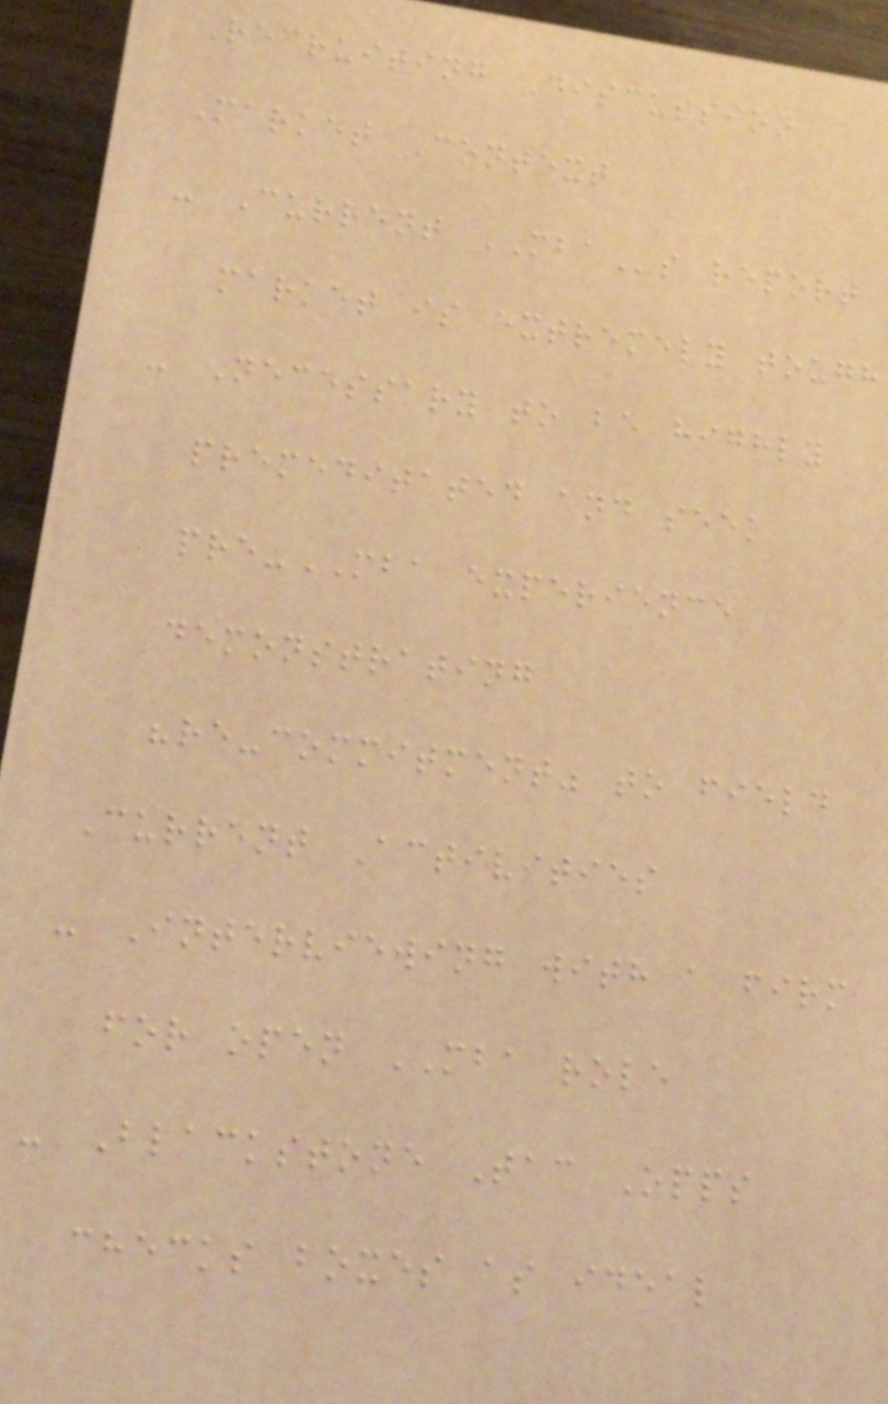Recruiting Discussion
Market Context
- Current MBAs report
market is extremely tough
- Necessary to be highly
premeditated and seek
pre-MBA experience
demonstrating
"re-commitment" to field
Current Activities
- Interviewing with a firm
for open MBA role
- Blackstone Tac Opps
checks boxes as ideal
